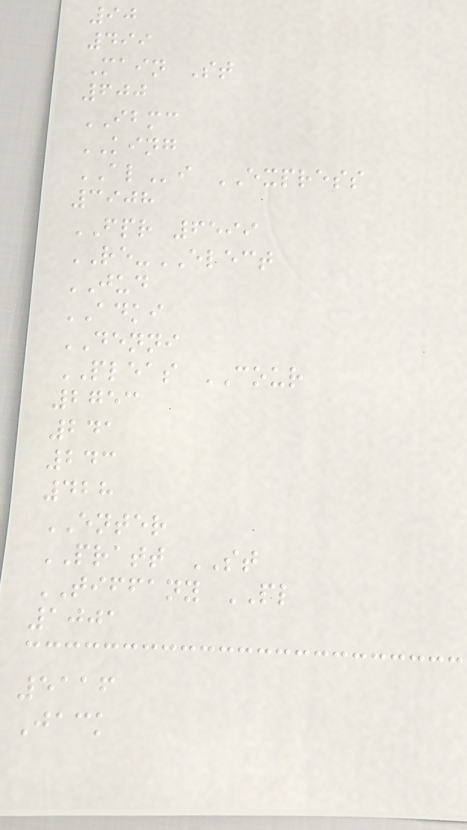90
499
Main St
600
IBMC
KING
ALi EXPRESS
3908
FPR 6599
RE-ELECT
JUD
ADKI
DENNI
PLEAS COUR
2753
241
243
428
ENTER
PRATT ST
TIFFANY PL
1001
5116
Jack
